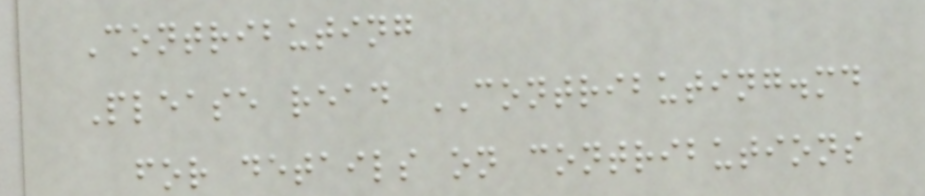Contributing
Please read CONTRIBUTING.md
for details on contributions
